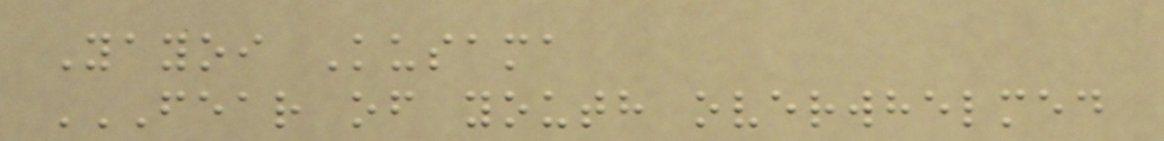Yayoi Kusama
FEAR OF YOUTH OVERWHELMED
